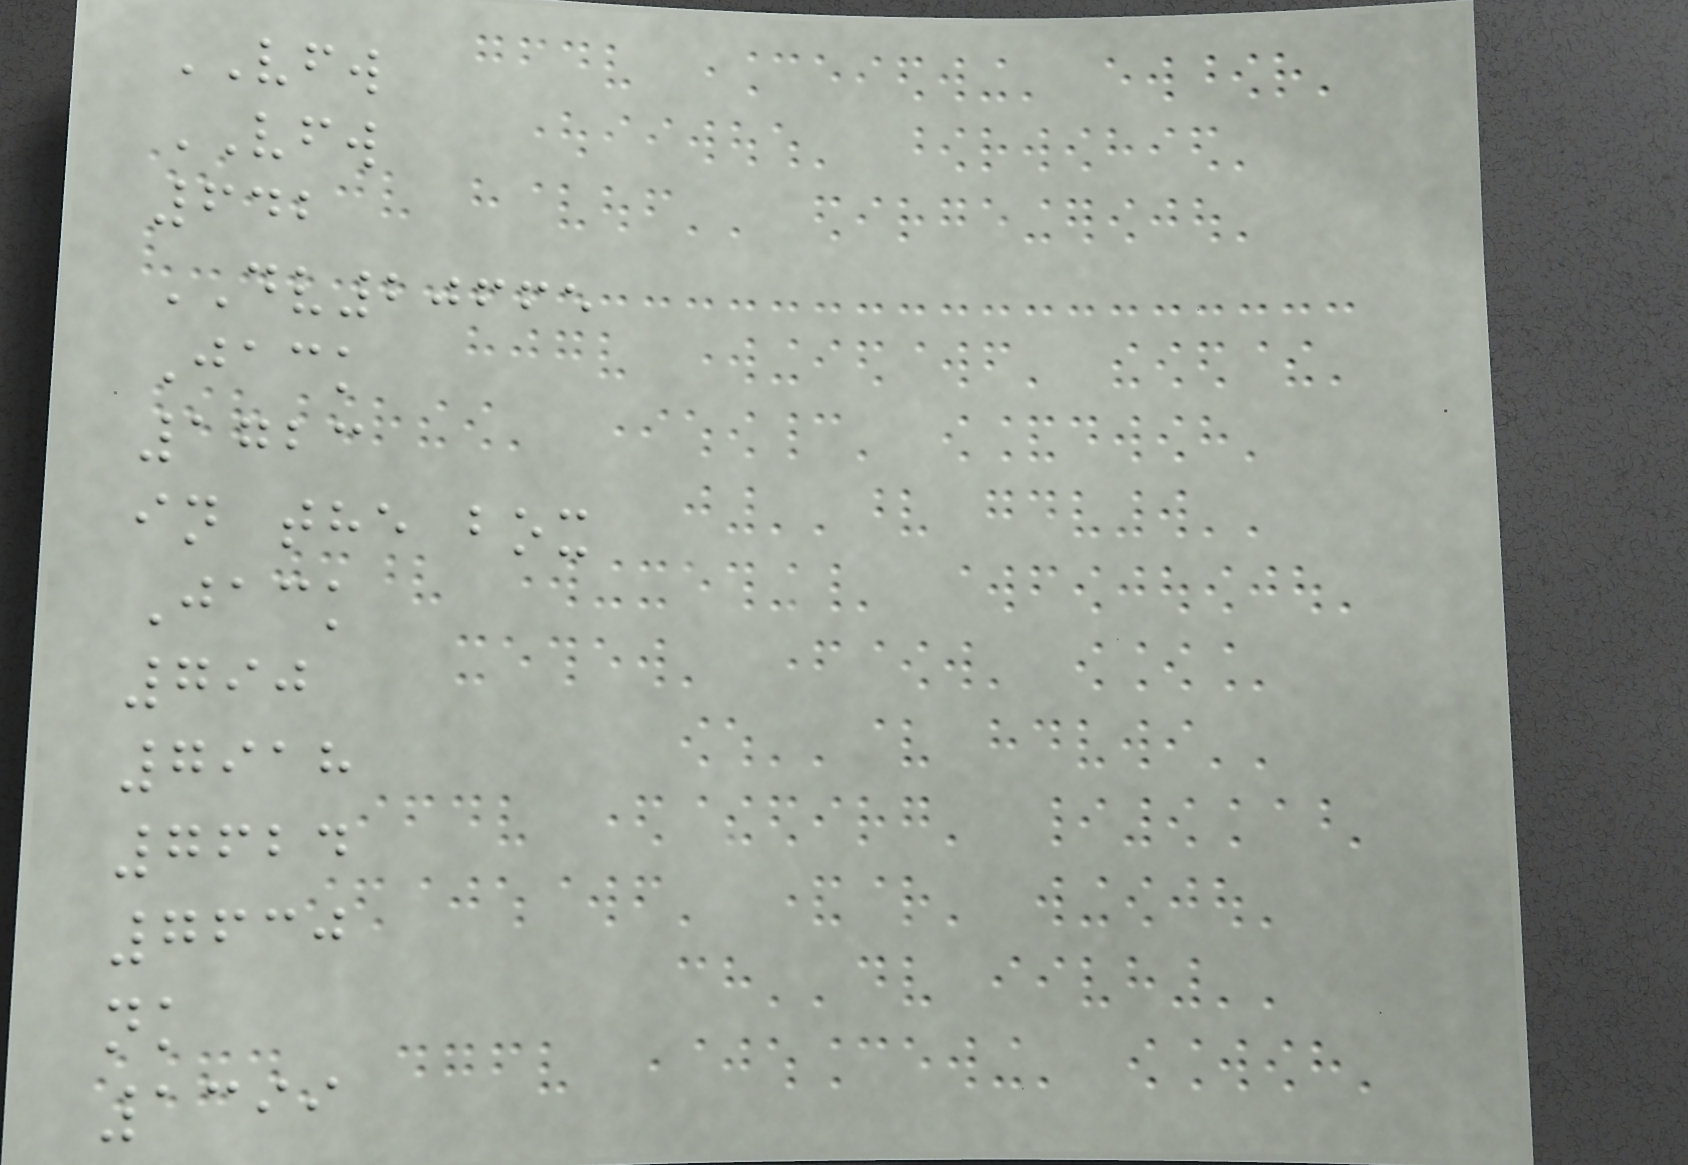VFW
VFW
642
DV20665
Jack
1723
in the box
Jack
790
7918
7624
7630
nk
1399
